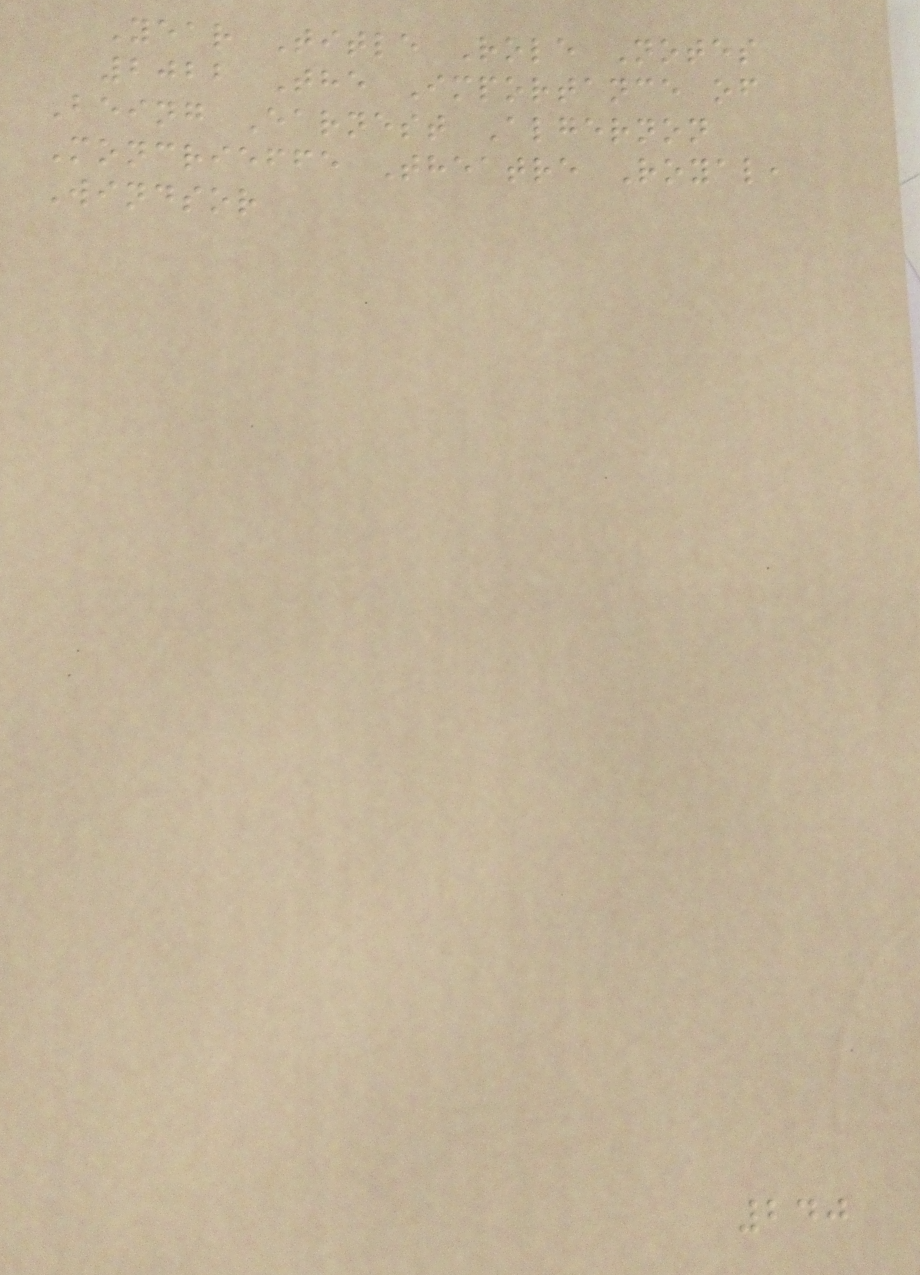Year Title Role Notes
2022 The Importance of
Being Earnest Algernon
Moncrieffe Theatre Royal,
Windsor
240
